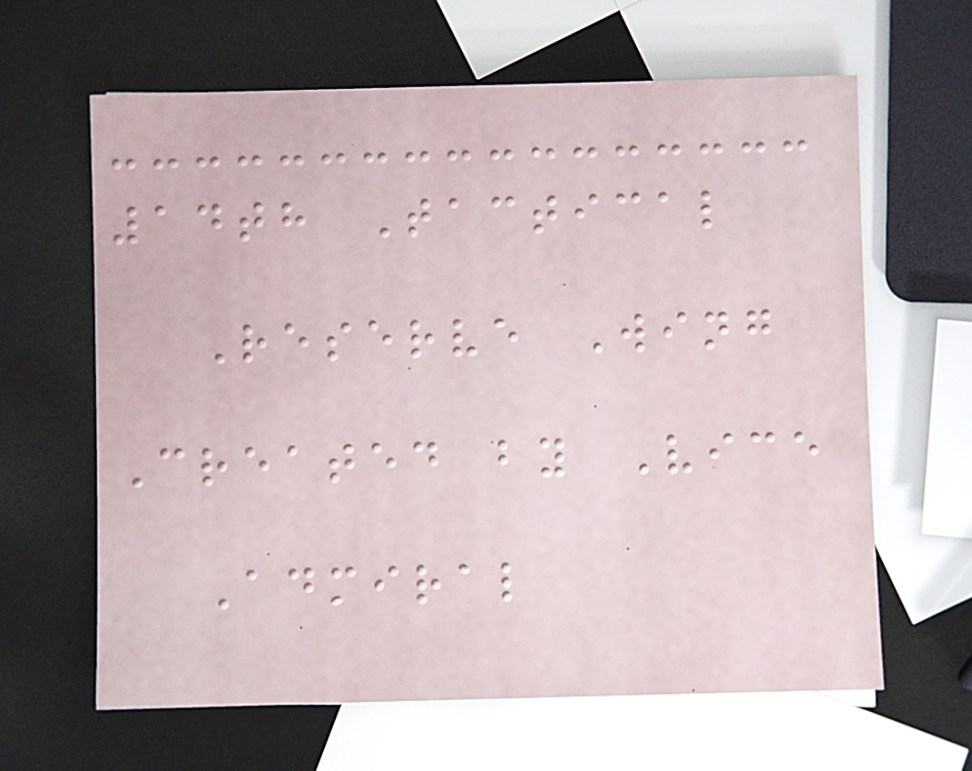14th Tactical
Reserve Wing
Created by Vice
Admiral
